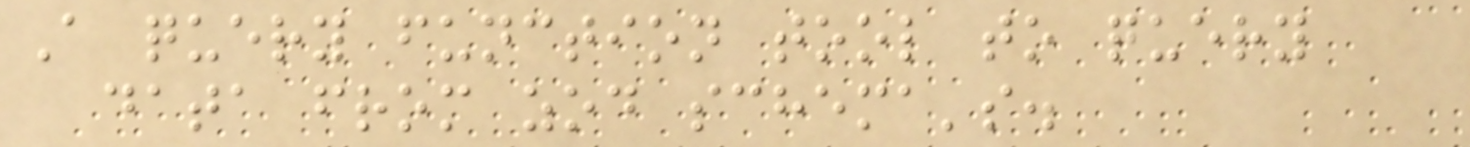A query function tool to query
data from zod schema's.
